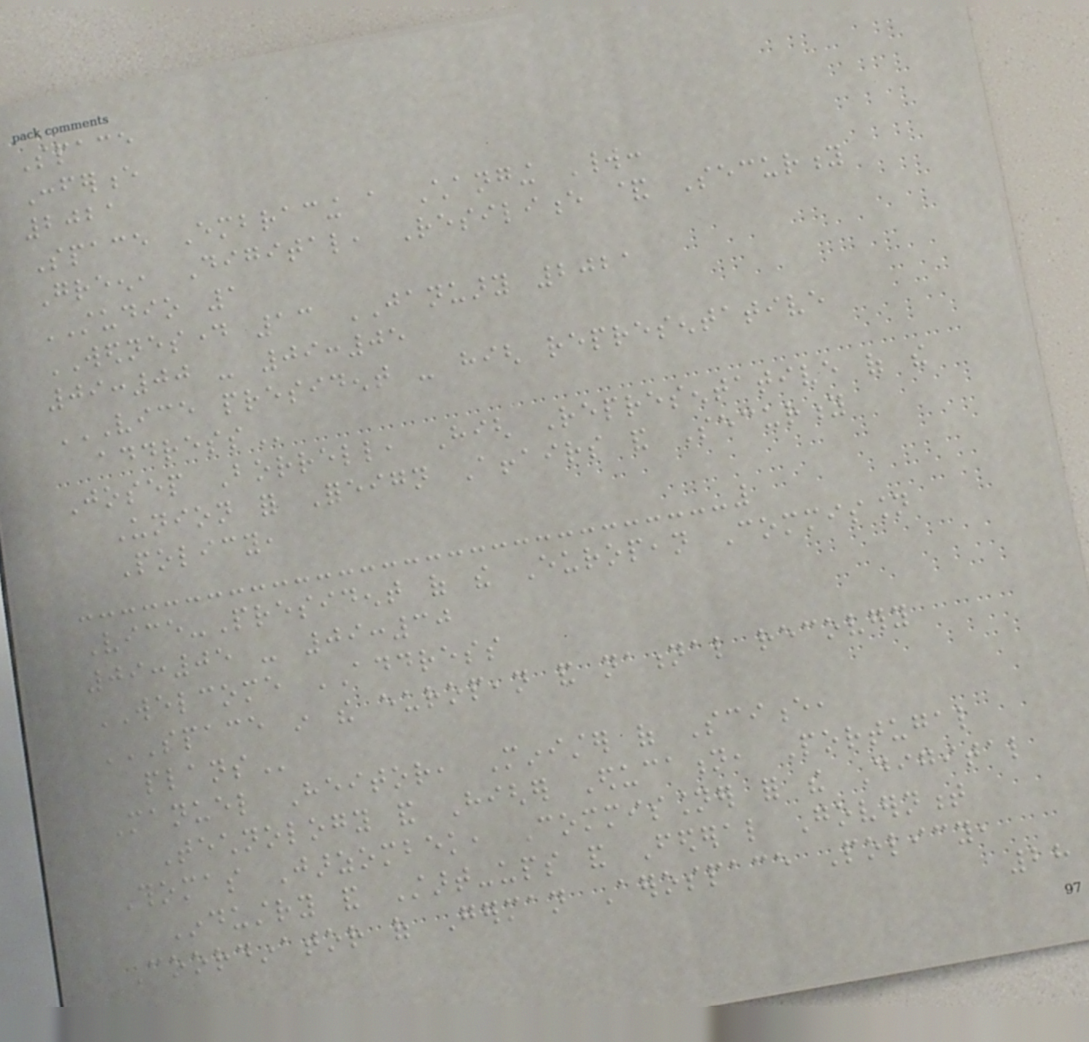Space
Conference
2021
Space Embracing a Changing World:
Green, Digital, Resilience & Security
STUDIO 1
WEDNESDAY 13 JANUARY 2021
09:00 - 09:05
VICE PRESIDENT - HIGH REPRESENTATIVE
ADDRESS
Josep Borrell, High Representative of the
Union for Foreign Affairs and Security
Policy,
Vice-President of the European Commission
09:05 - 09:30
WELCOME ADDRESS
SPACE IN THE EUROPEAN AND NATIONAL RECOVERY
PLANS
Manuel Heitor, Minister of Science,
Technology and Higher Education, Portugal
Thomas Jarzombek, Commissioner for the Digital
Industry and Start-ups and Federal Government
Coordinator of German Aerospace Policy,
28
